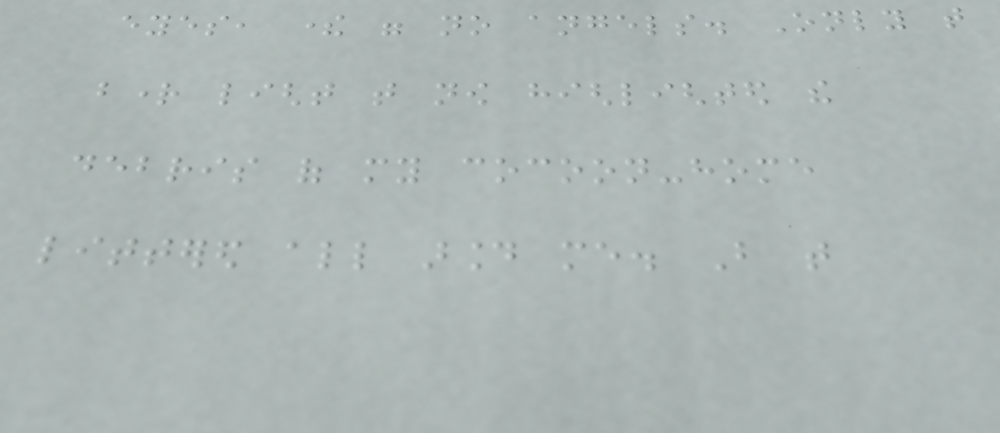eyes, there were no angels. Only that
bright light that now highlighted the
debris of my cocoon-home
littered all around me. But that
